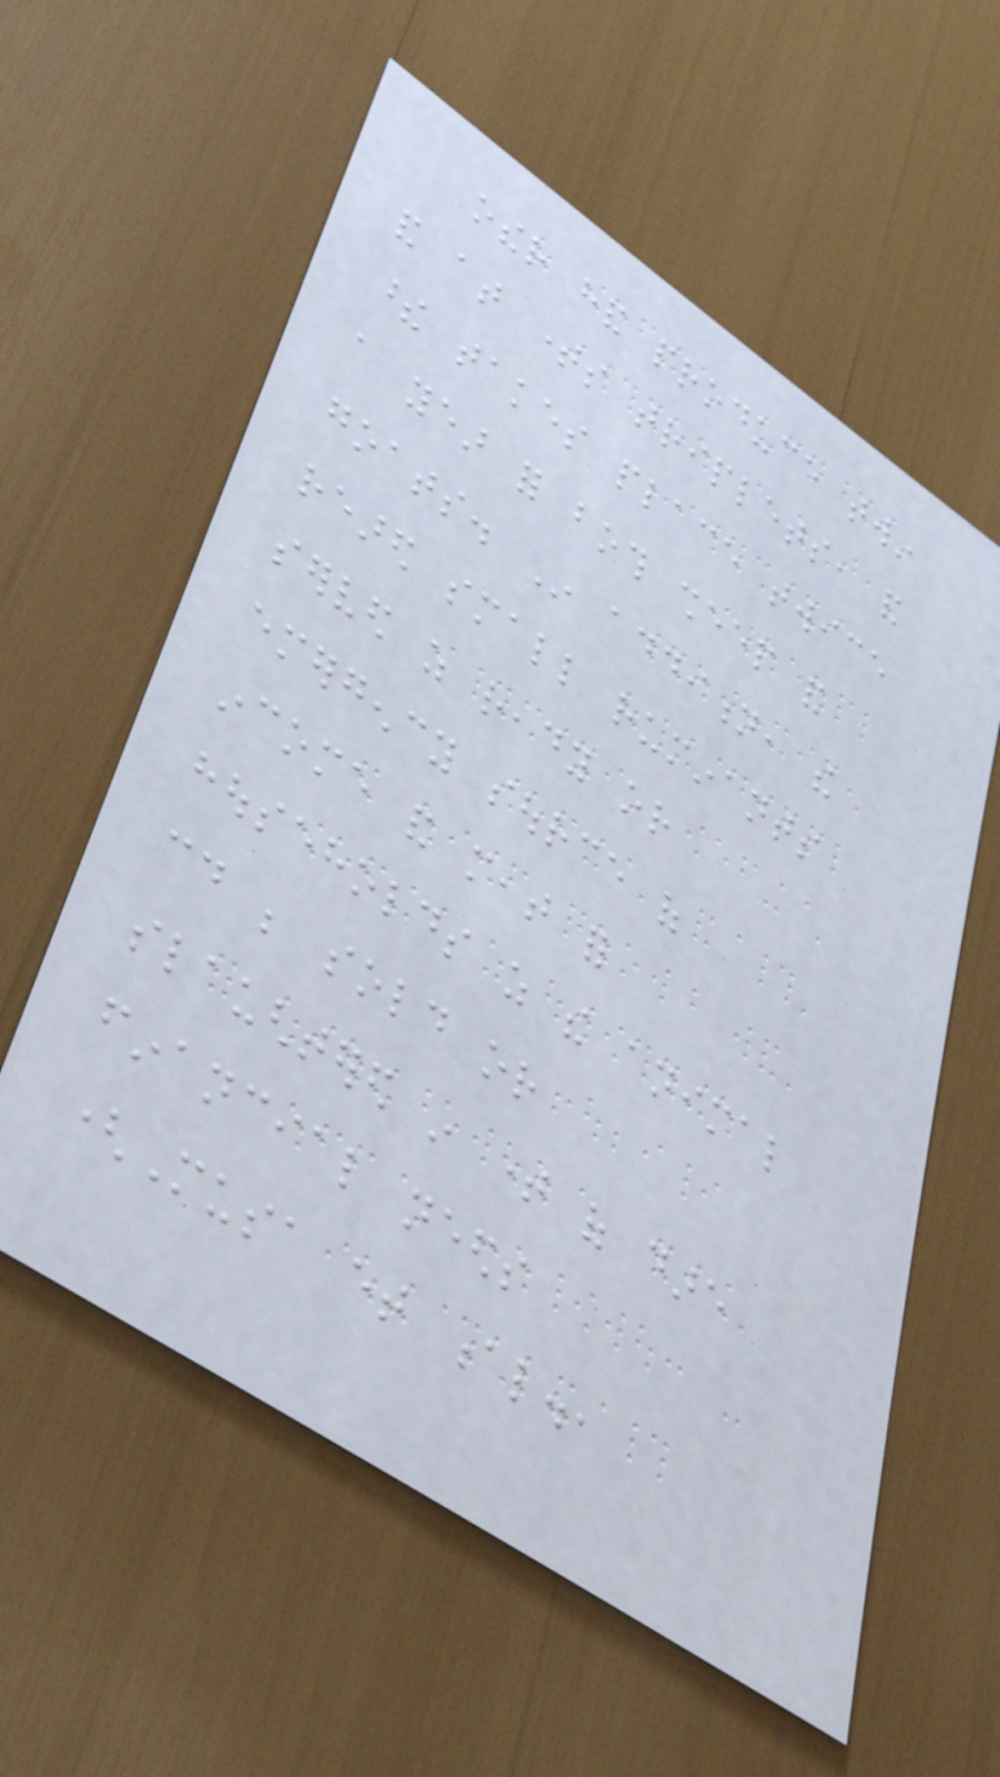other hand produce twin
and at times triplets, and
these takes place twice
a year for both sheep and
goats. In addition, the
reared small ruminants
served as ready or
emergency source of
income and meat for
households as the animal
could be sold or
slaughtered in time of dare
financial needs
(Musa et al.,
